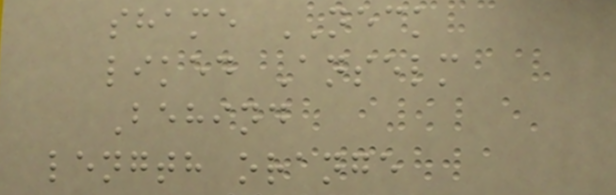shame NECK
liked Anselm
Behind
length orange
